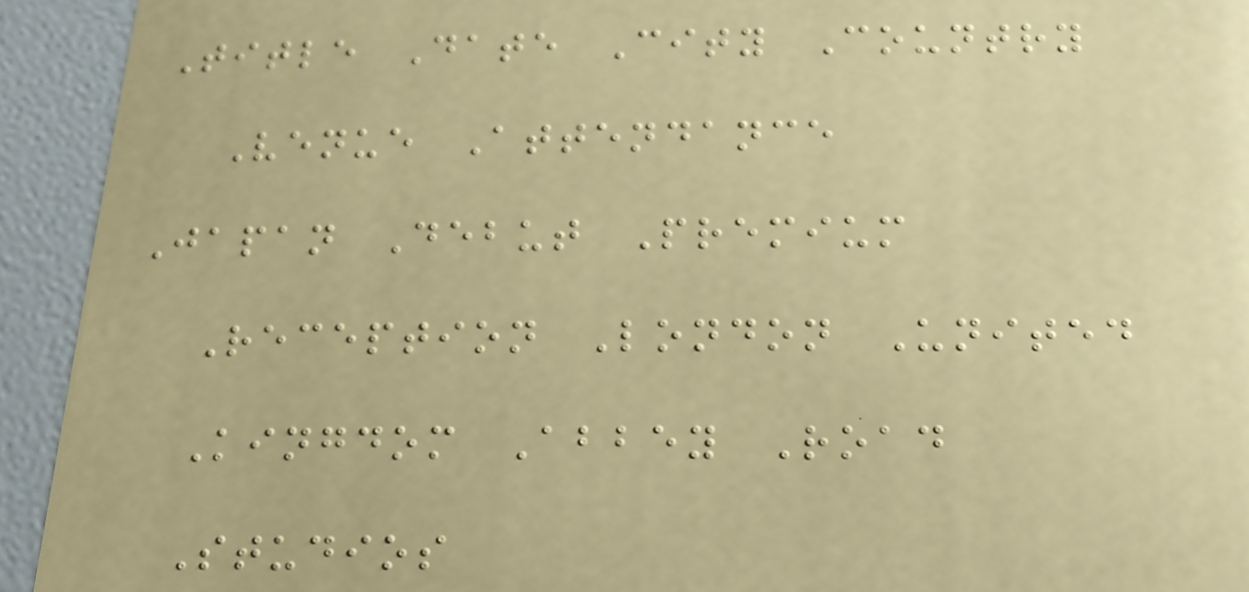Title Date City Country
Venue Attendance
Japan Debut Premium
Reception London United
Kingdom Abbey Road
Studios
